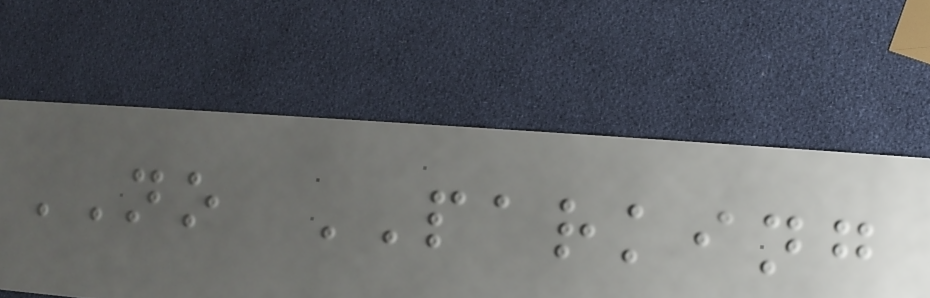NO PARKING
